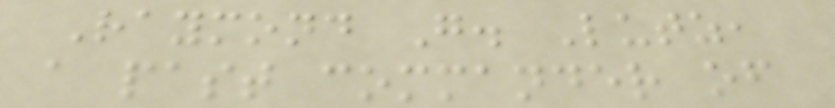Raymond G. Lutz,
a past commander of
